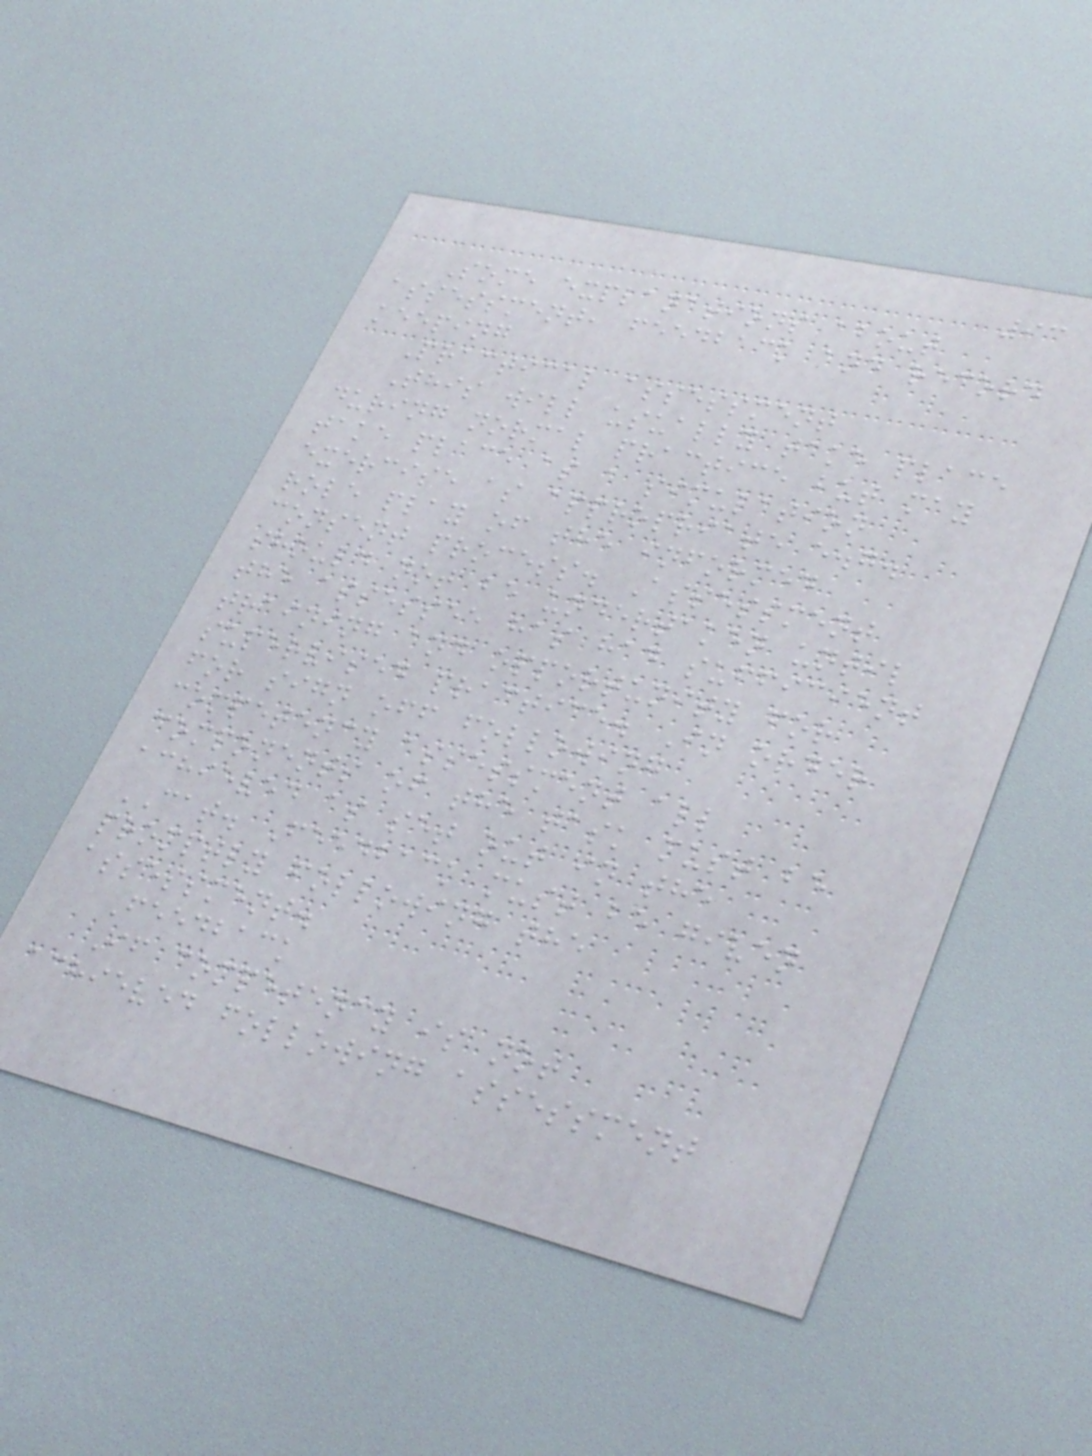93
Some explanations about
assessment, feedback and record
keeping
Practical assessment
This will usually take place
during normal practice but may
take place as a simulation
exercise as appropriate e.g.
role play of the informed
consent process. Assessment
should not be undertaken until
the assessee has had sufficient
training and opportunity for
supervised practice. In order
for sign off following
competency assessment all
components of the task must be
achieved as set out in the
CAT. Feedback must be given
promptly following the
assessment.
Feedback
If competency is not
achieved following assessment
